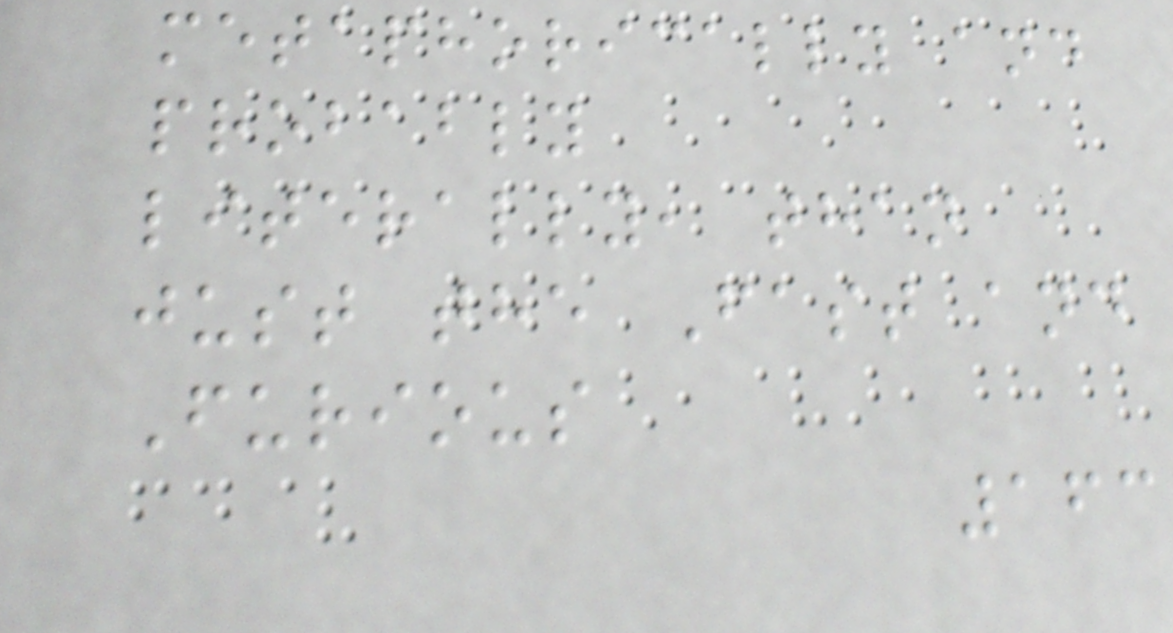metaphorically and
probably
literally, than
just the Fast and
Furious
163
